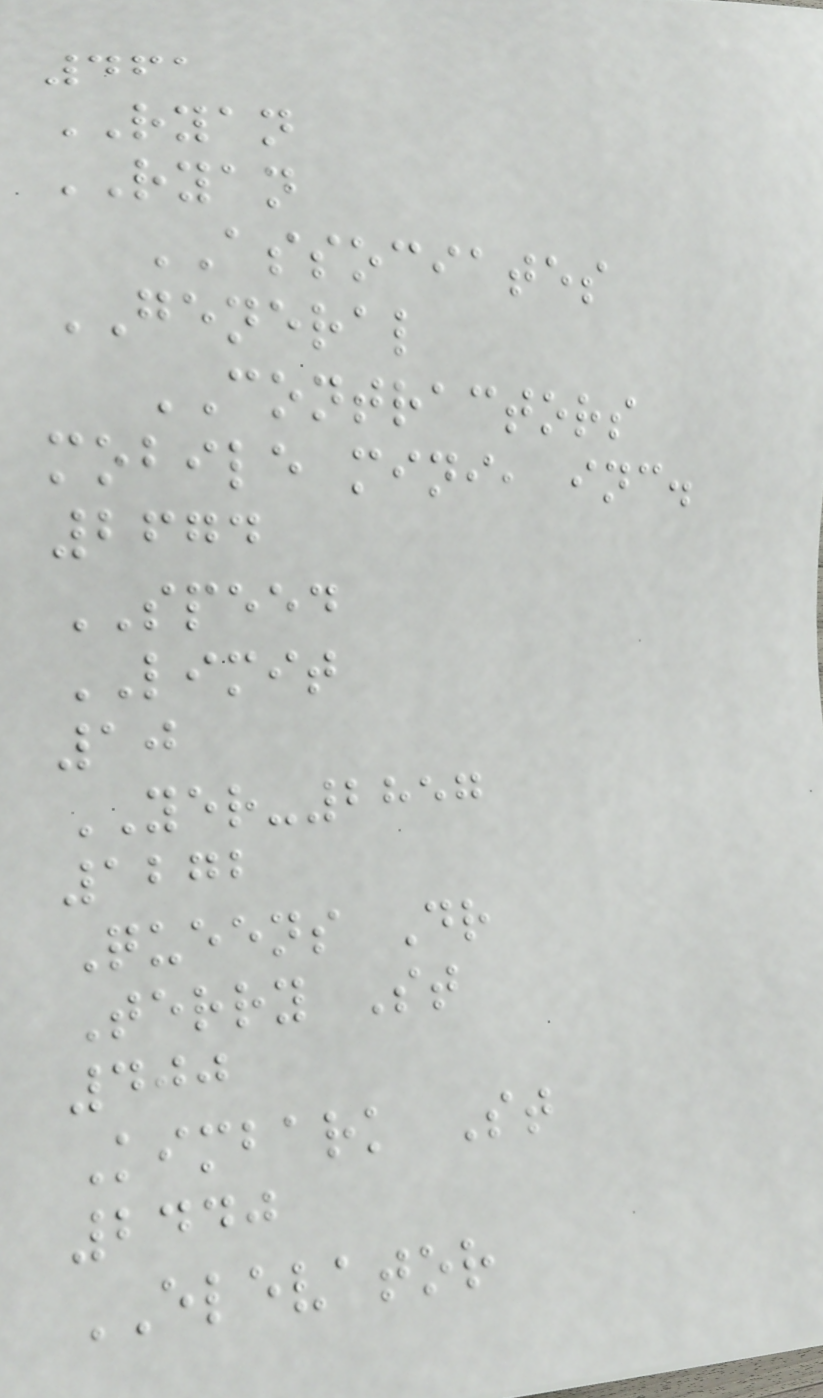461
RYAN
RYAN
ASSOCIATES
GENERAL
CONTRACTORS
mobile mini, inc.
2674
SPEED
LIMIT
10
YER-2857
1272
Queens Dr
Terry St
400
Kimbark St
2440
ELEVATOR
